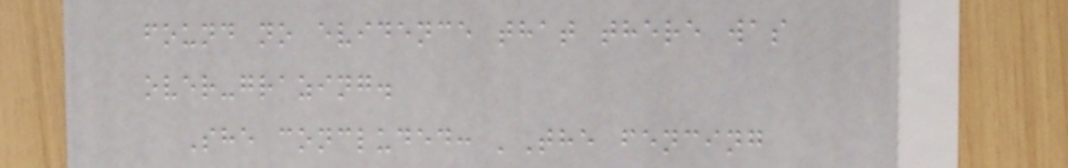found no evidence that there was
over-grazing.
She concluded: 'The fencing
